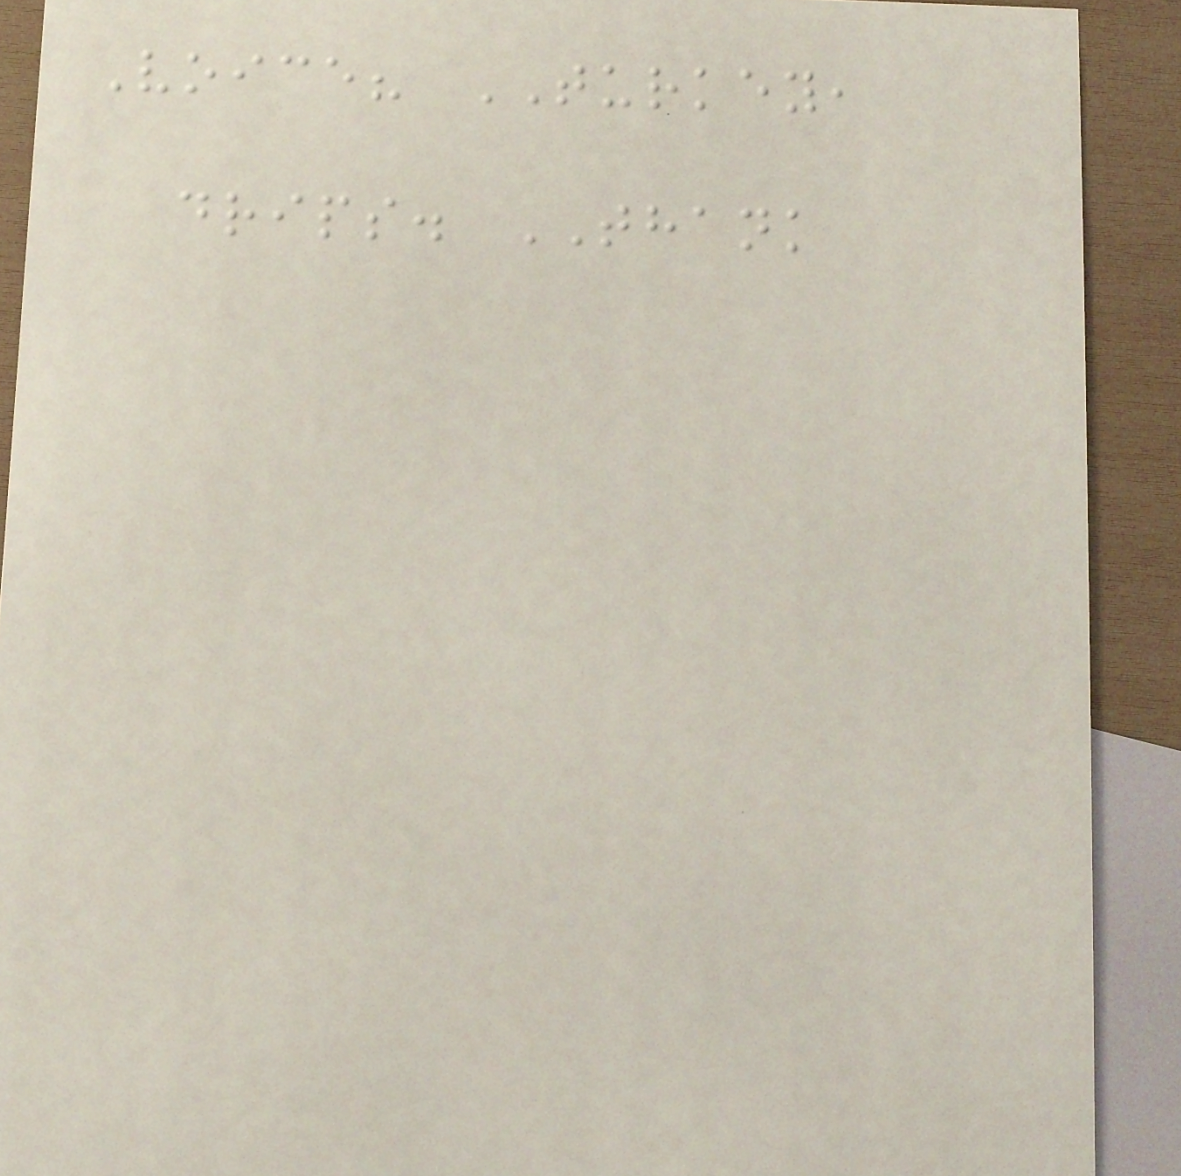Voice? TURKEY,
drips. THANK
